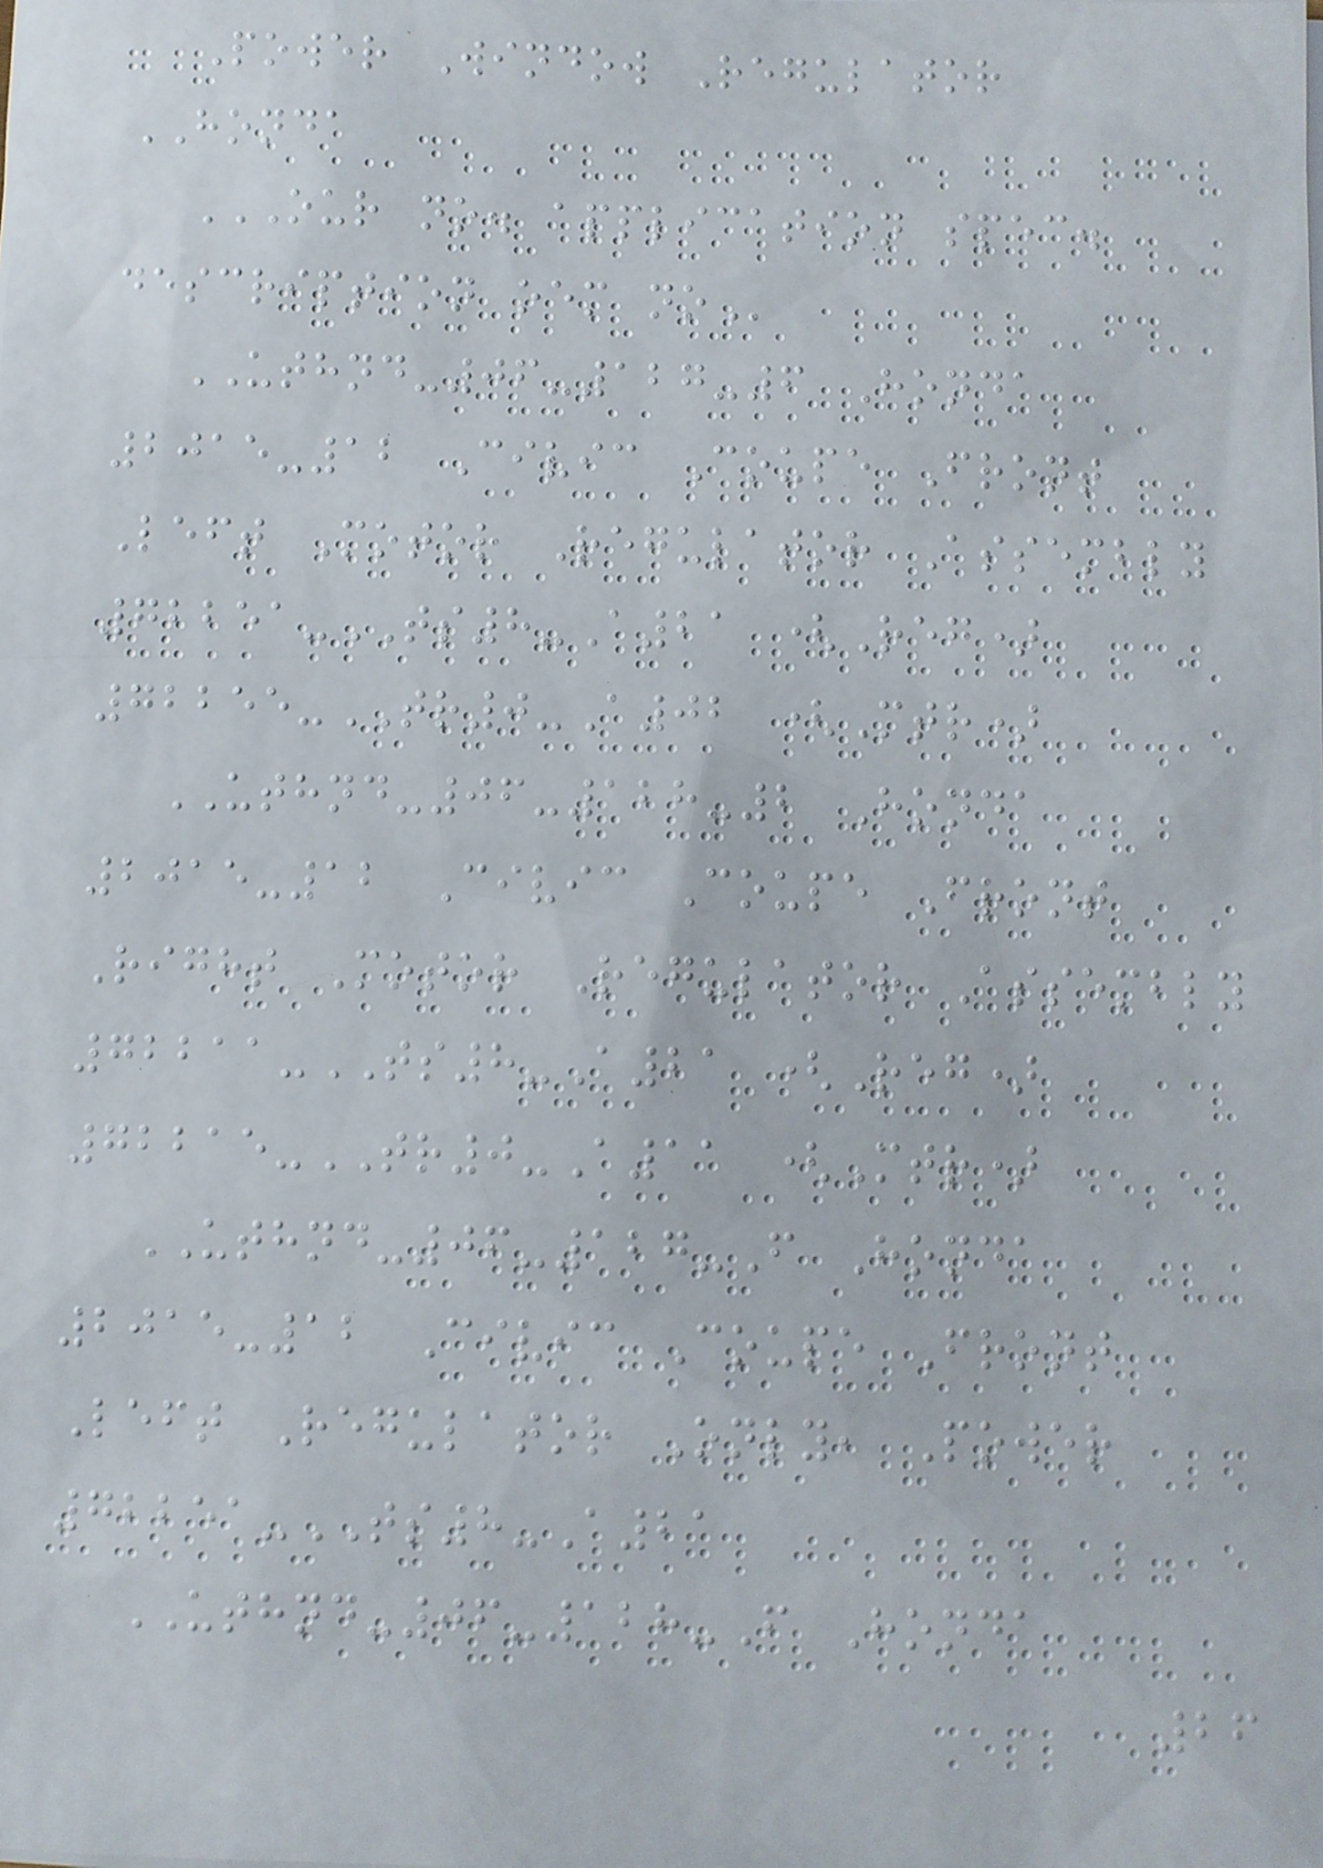Power Window Regulator
HONDA
OUR NO. APPLICATION SPEC.
DESCRIPTION OEM NO
UTHND-06-127-6 Honda
2015-12 Civic Coupe Front
Left Motor Regulator Assembly
72251-TS8-A21 (Reg)
72255-TR0-A02 (Mtr)
UTHND-06-128-2 Honda
2015-12 Civic Coupe Front
Right Motor Regulator Assembly
72211-TS8-A21 (Reg)
72215-TR0-A11 (Mtr)
UTHND-06-127-F Honda
2015-12 Civic Coupe Front
Left Regulator Only, Power
72251-TS8-A21
UTHND-06-128-F Honda
26
